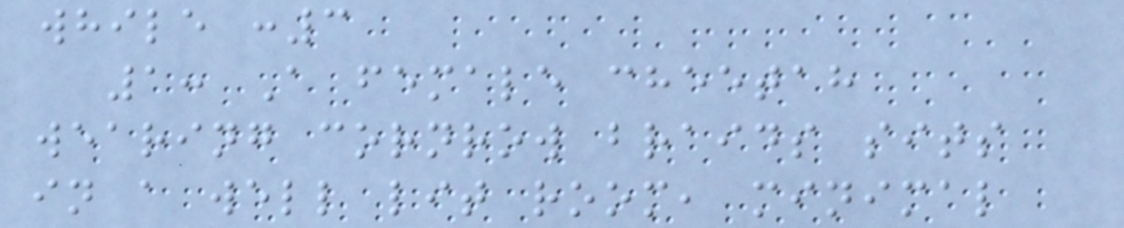while :3
1: A female cheetah
wearing cornrow braids sits
in a well lit room, minimal
